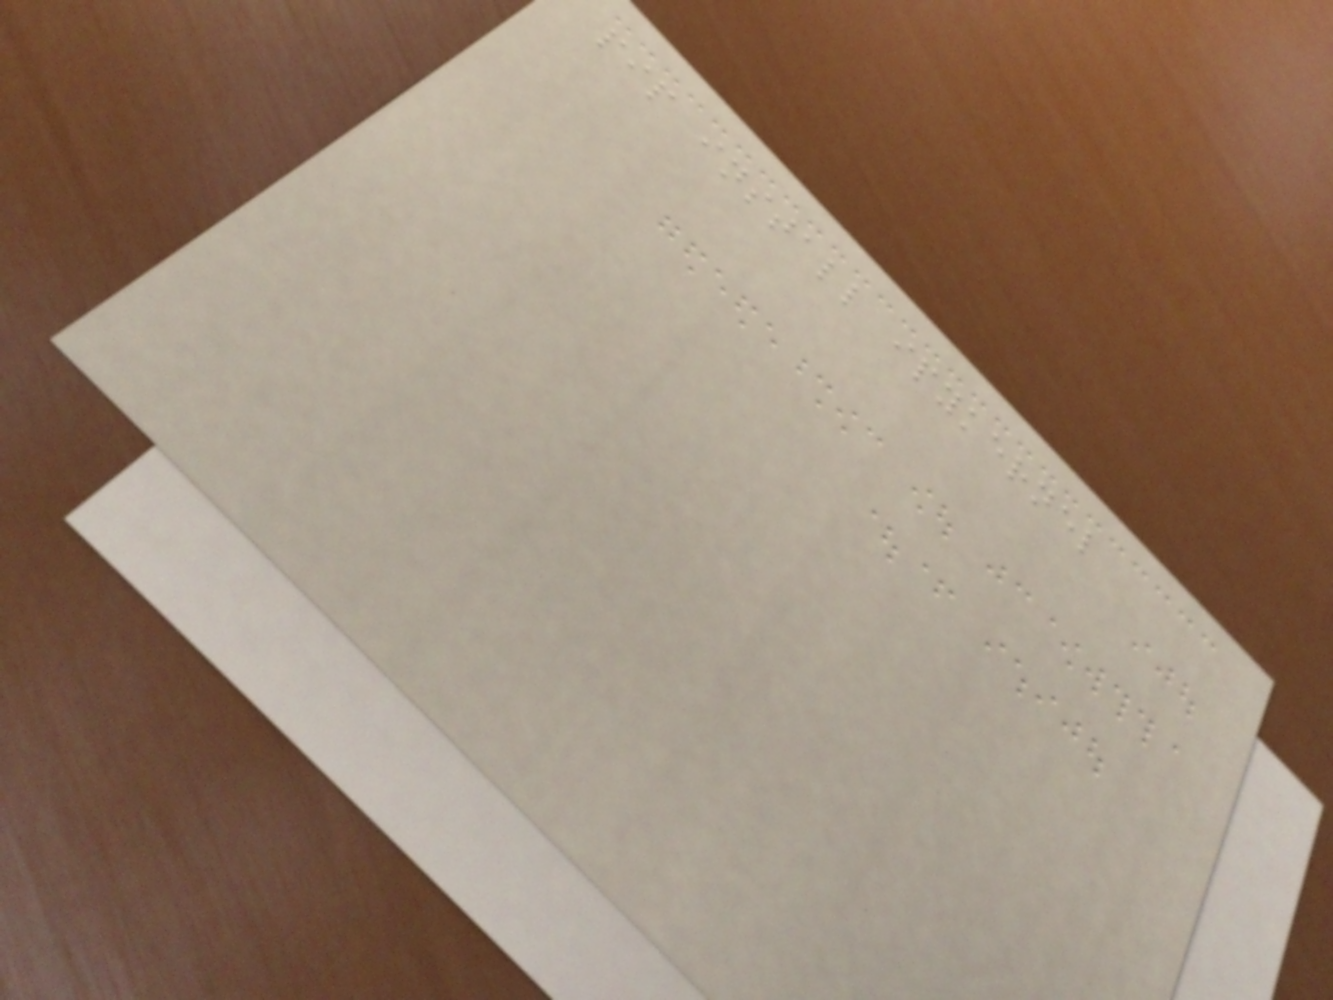pip install ipykernel
